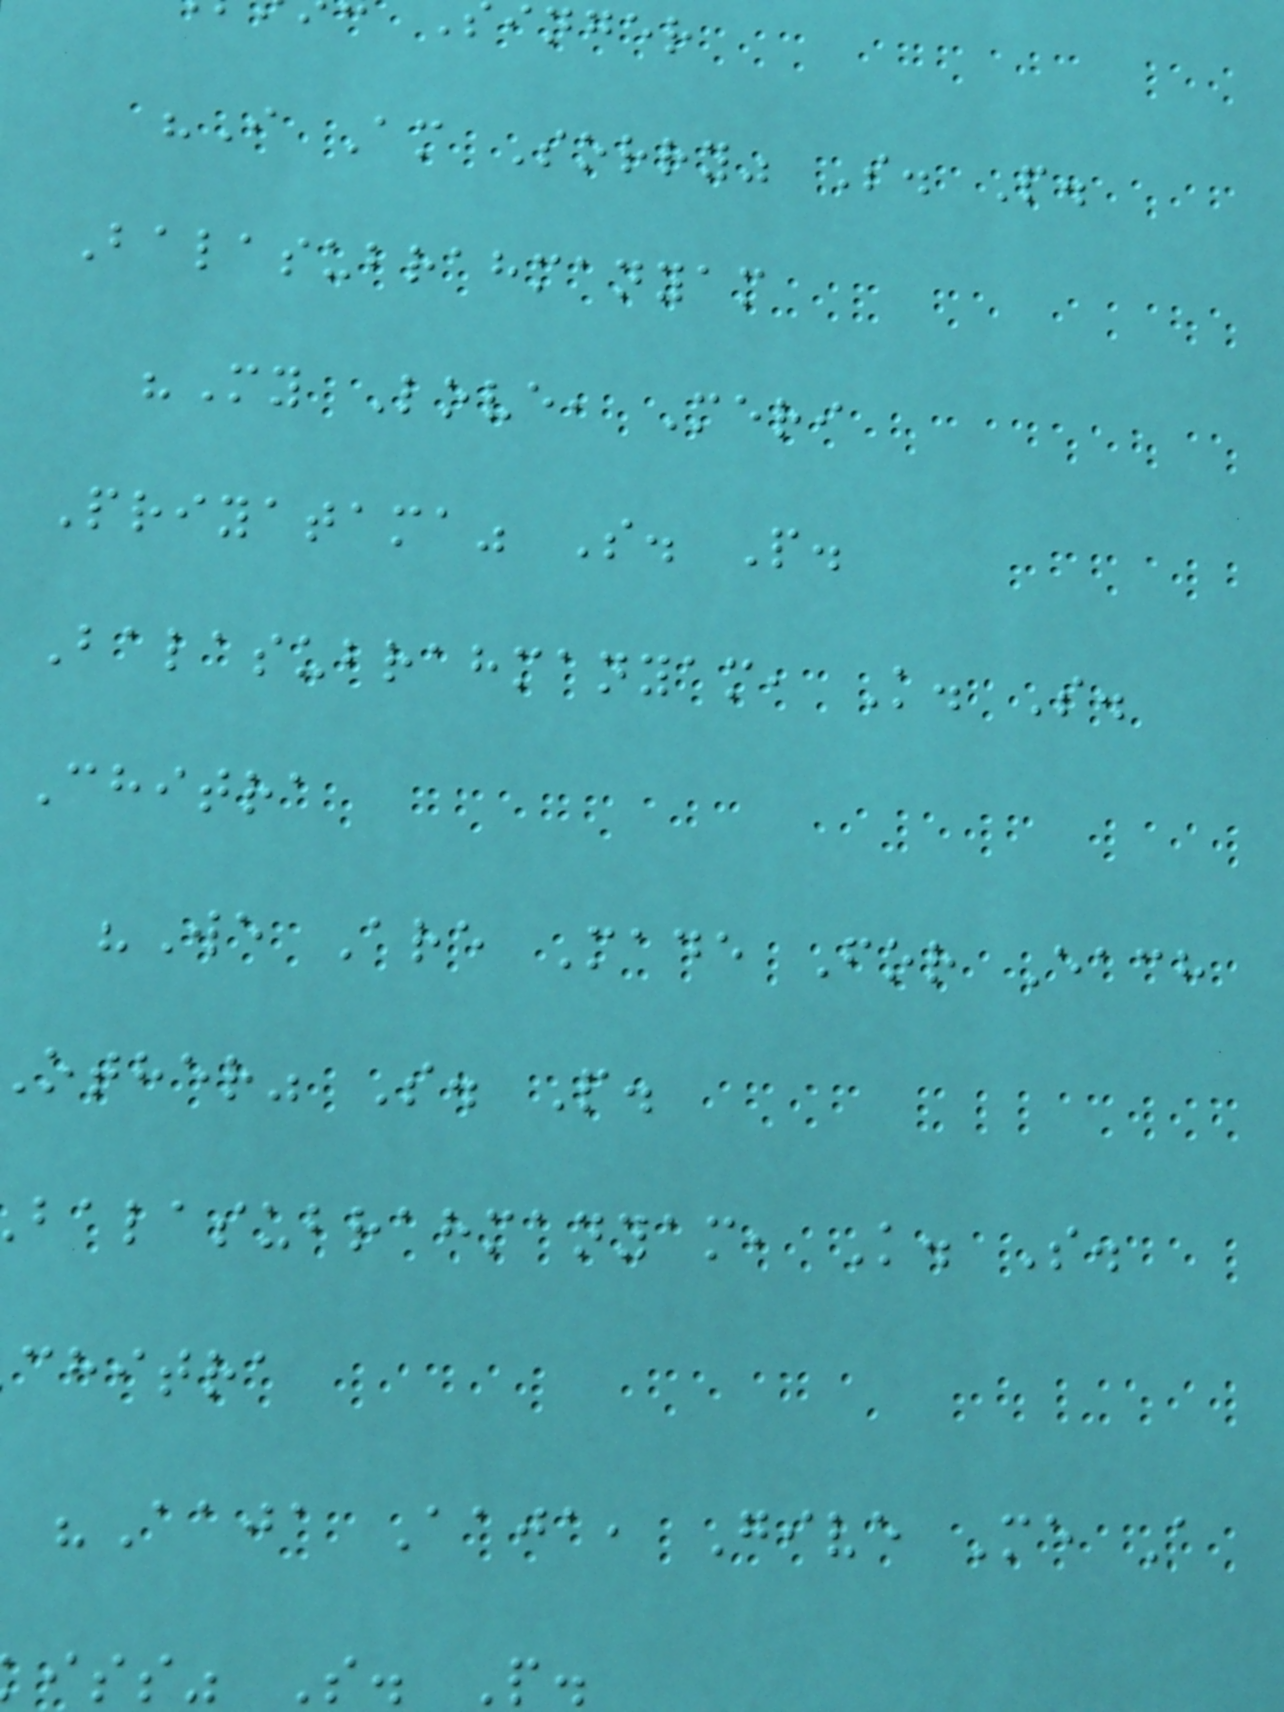inger
"I Am Sorry" S. P.
Balasubrahmanyam
"My Love, Meri
Priyatama" S. P.
Balasubrahmanyam, K. S.
Chitra
"We Are Made For Each
other" S. P.
balasubrahmanyam, K. S.
chitra
"Aaja Aaja, Give Me A
iss" S. P.
